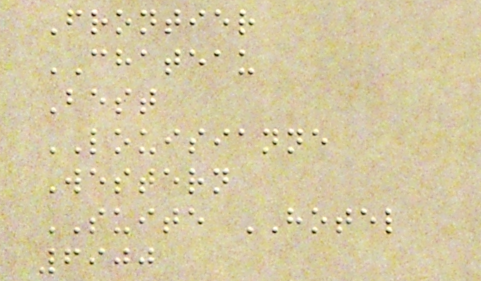Frontier
CHATEAU
Best
LOUISIANNE
Western
SUITE HOTEL
6900
